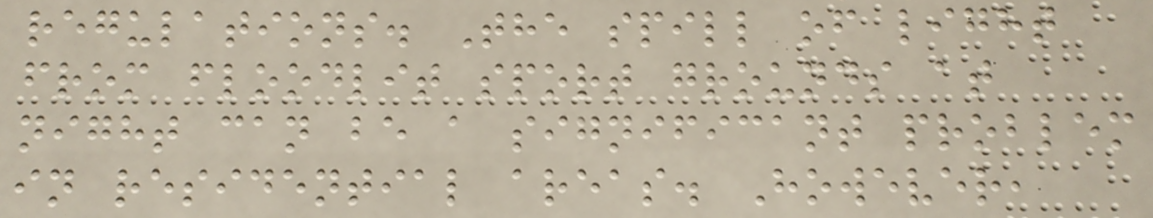regulations. The spill of light
from floodlit sport grounds at
night can be a significant problem
in residential areas. However,
